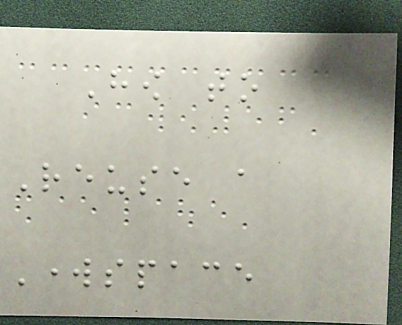How to
Reuse a
Workspace
